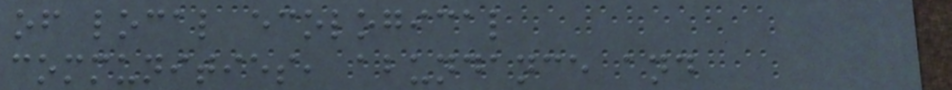of local ecological
communities, abundance and
